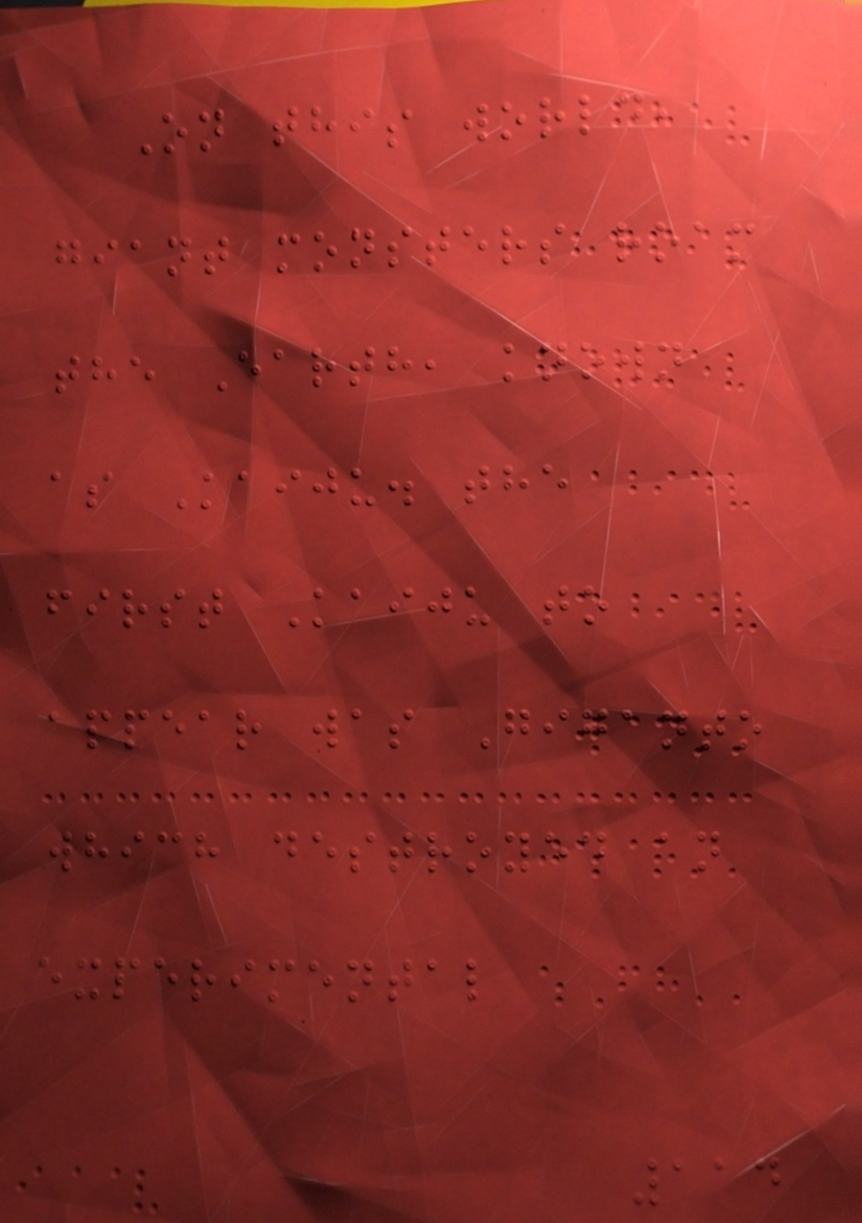On this world,
giant monsters roam
the Earth, known
as Kaiju. the
first Kaiju to
appear was Giganto
which destroyed an
experimental
114
